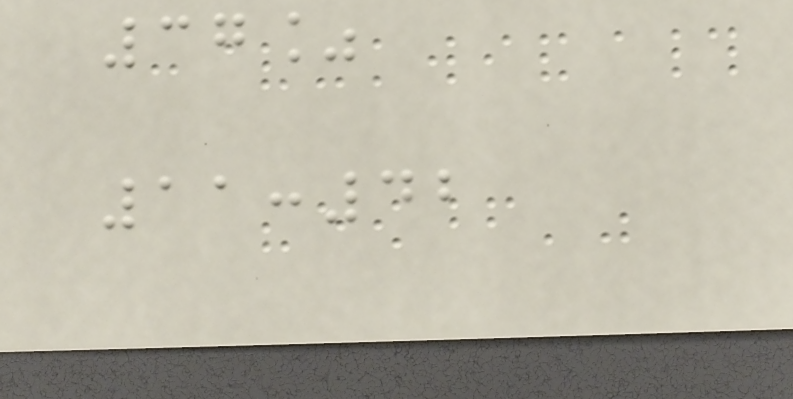37%
11:42
